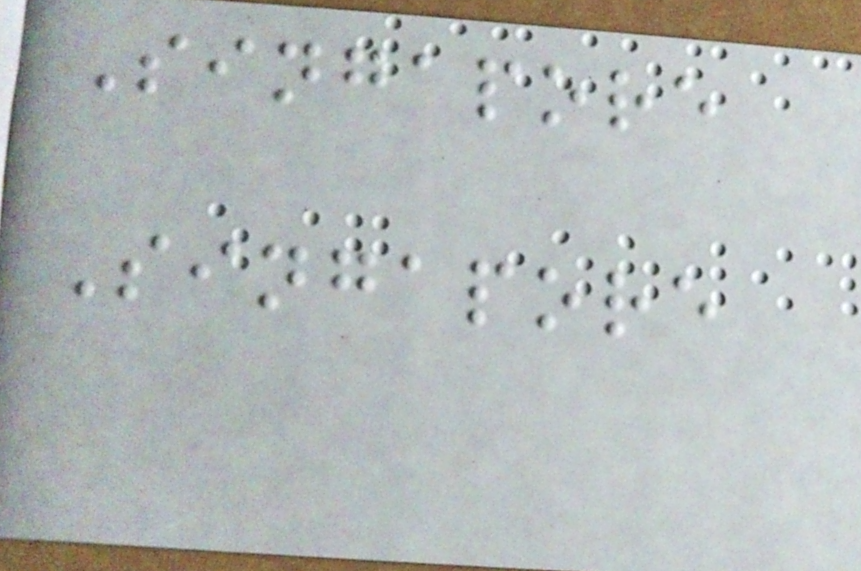Singapore
Singapore
